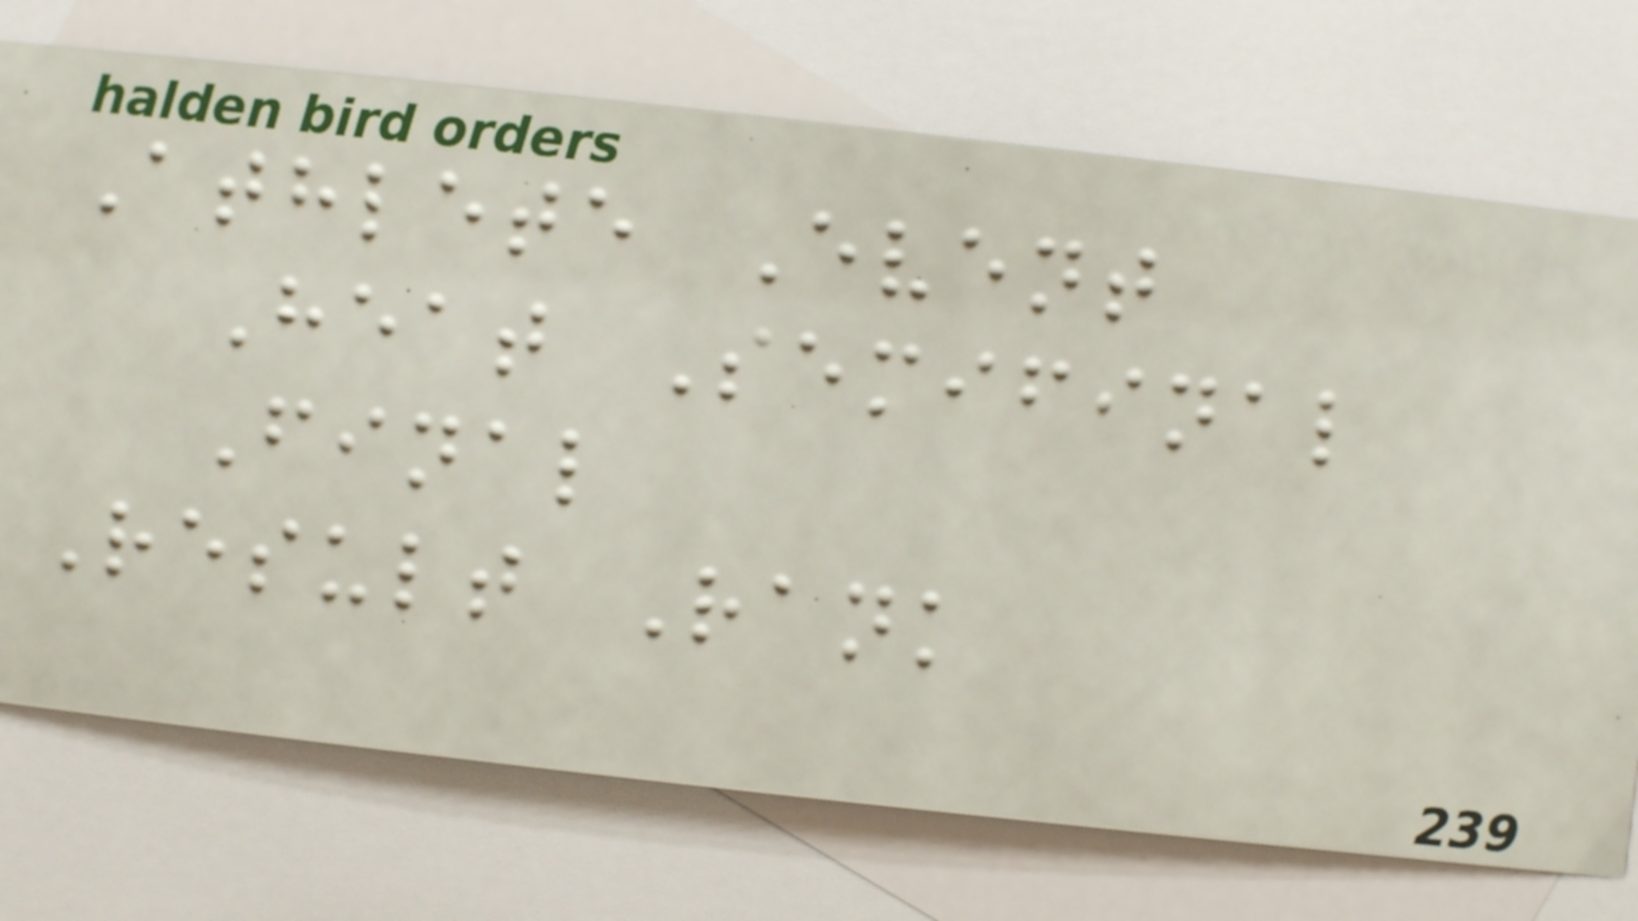Athlete Event
Heat Semifinal
Final
Result Rank
